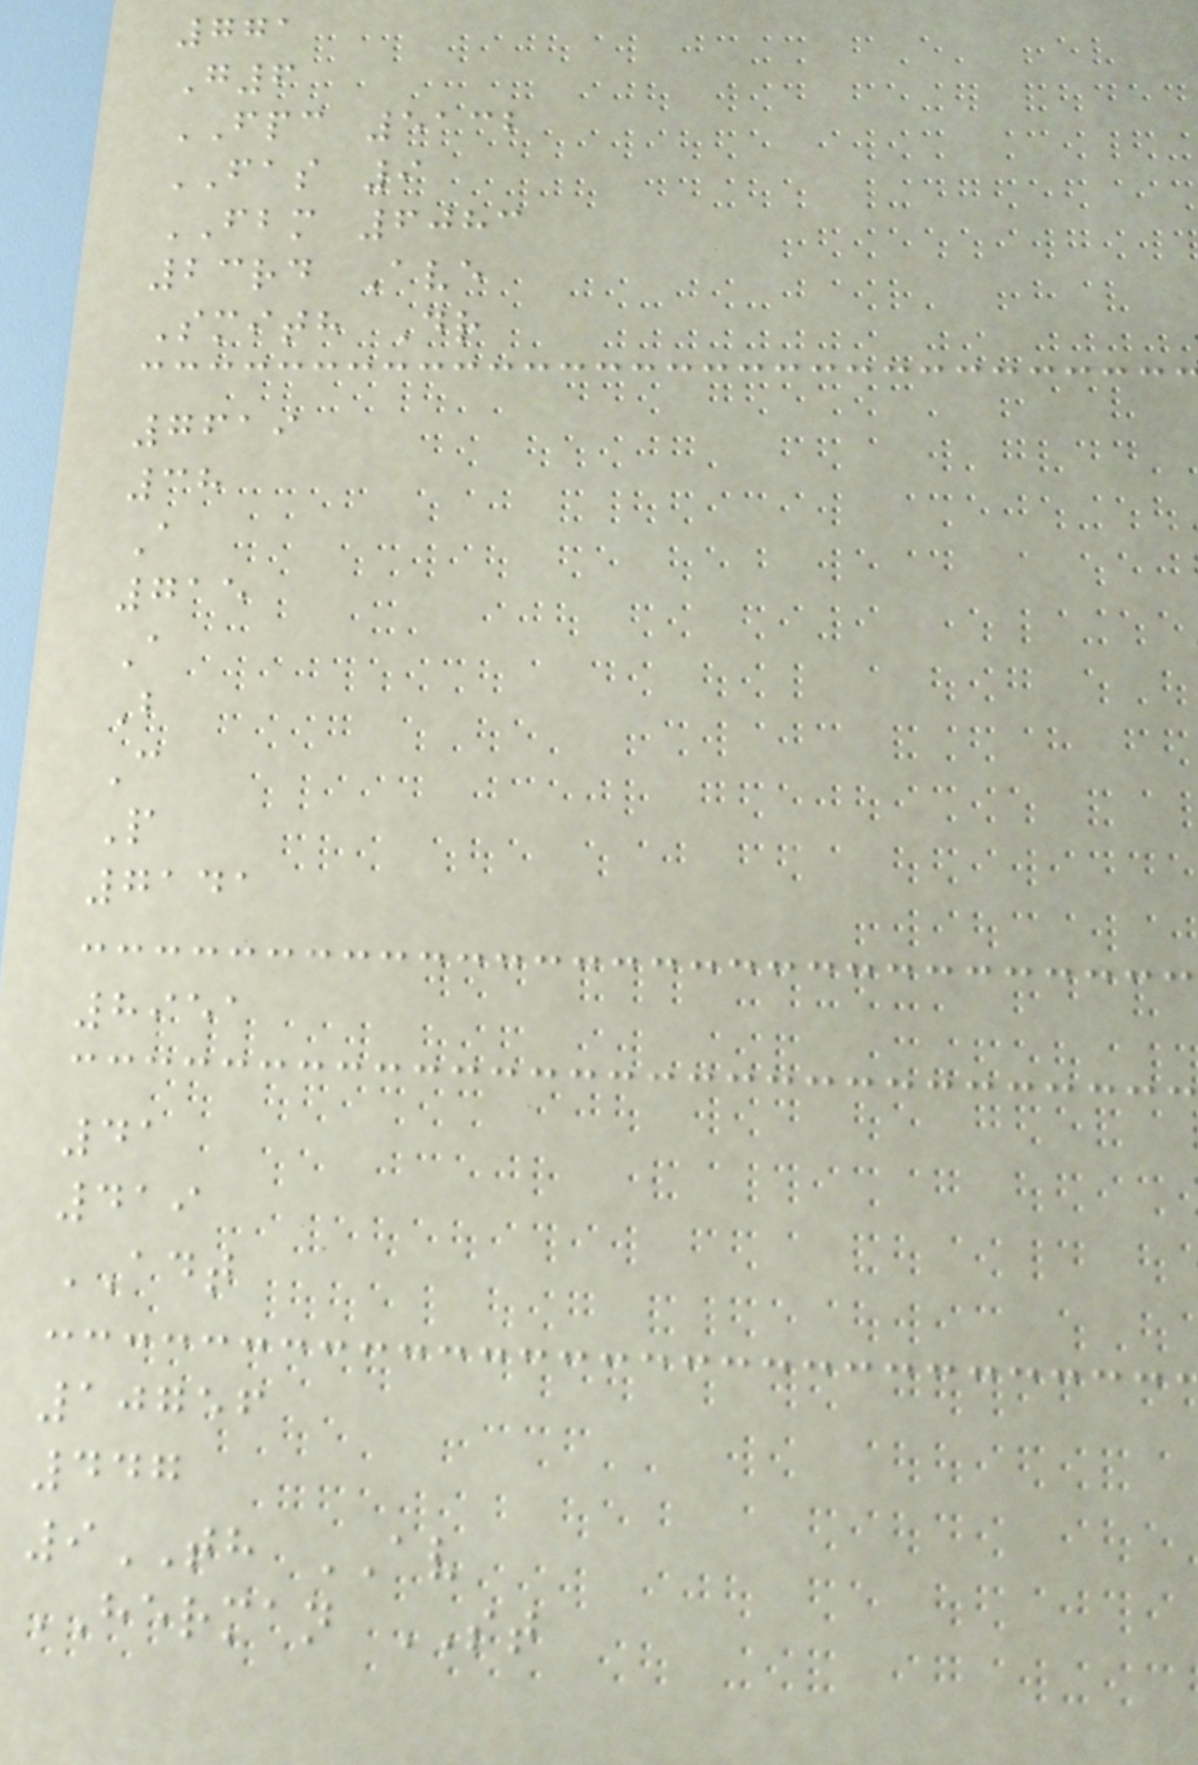771
G6
FPC 5132
FAS 9
FBM 6083
23rd Ave
Smith Dr
7619
38
A
715
A
B
C
P
7141
8951
41
419
ADT
10756
447
9TH AV
HERMAN ST
